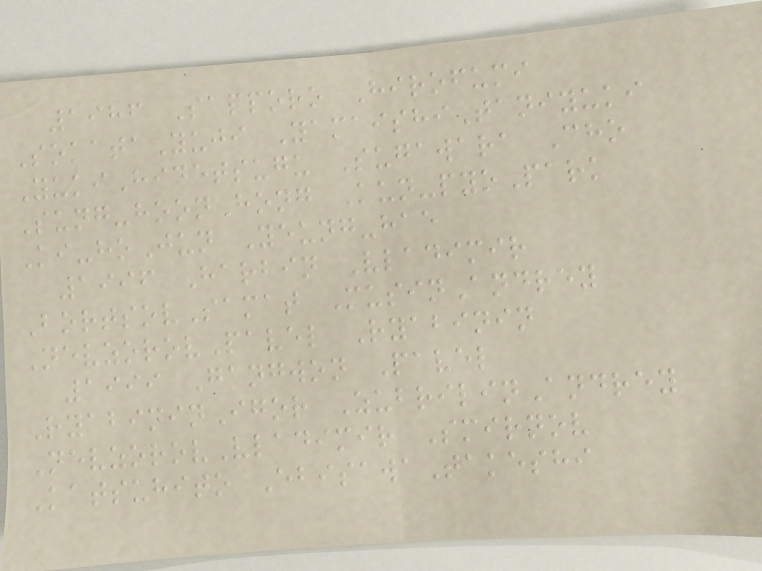1986 Sapporo Hirofumi
SokataYuji YamaishiTaniyuki
YukiHidetsugu Sugawara Cho
Sung-hoonHong Kun-pyoPark
Ki-hoJun Yeung-hae
1996 Harbin Vladimir
BortsovSamat MusinAndrey
NevzorovPavel Ryabinin
1999 Gangwon Pavel
RyabininIgor ZubrilinAndrey
NevzorovVladimir Smirnov
Katsuhito EbisawaTakeshi
